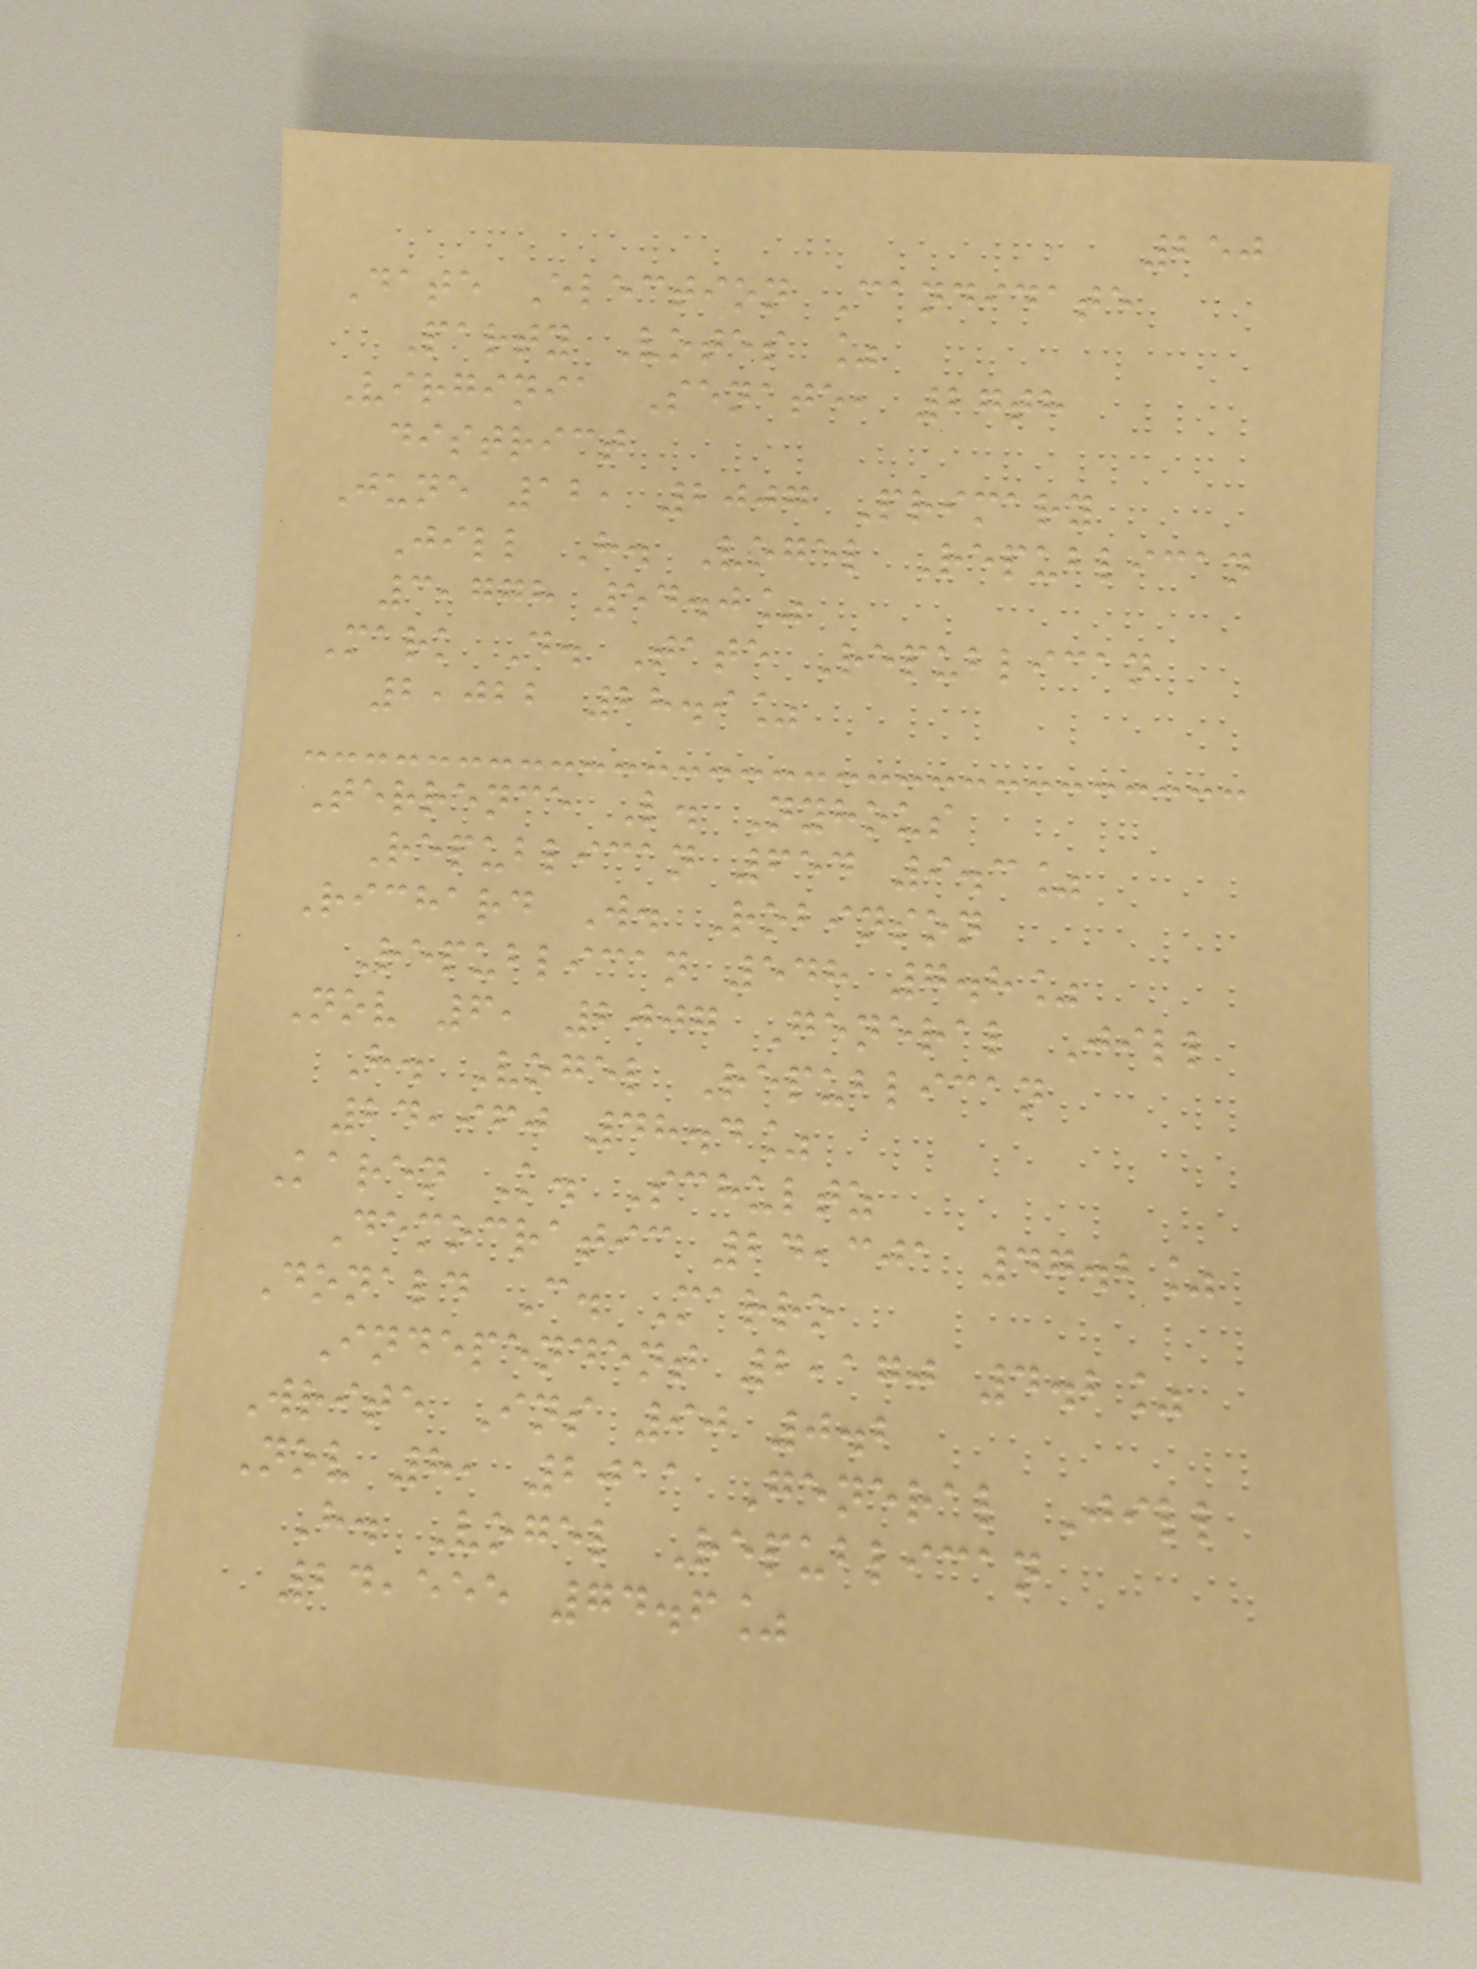250
Date Election Candidate
Party Votes %
Virginia Senate, 27th
district
June 12, 2007 Primary
Jill H. Vogel Republican
3,778 54.0%
Mark D. Tate Republican
2,022 28.9%
Terrence L. Nyhous
Republican 654 9.3%
Richard W. Robinson
Republican 548 7.8%
Nov 6, 2007 General Jill
H. Vogel Republican
24,960 48.4%
Karen K. Schultz
Democratic 24,301 47.2%
Donald C. Marro
Independent 2,170 4.2%
Write Ins 90 0.2
Nov 8, 2011 General Jill
H. Vogel Republican
24,555 74.6%
